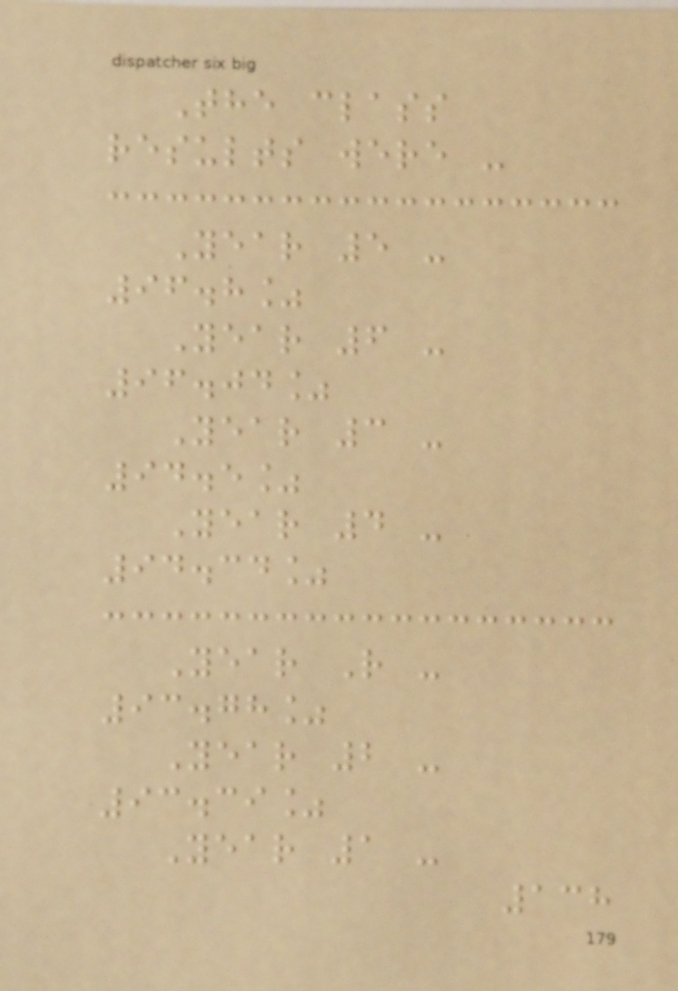The class
results were -
Year 5 -
96.8%
Year 6 -
96.04%
Year 3 -
94.5%
Year 4 -
94.34%
Year R -
93.78%
Year 2 -
93.39%
Year 1 -
138
